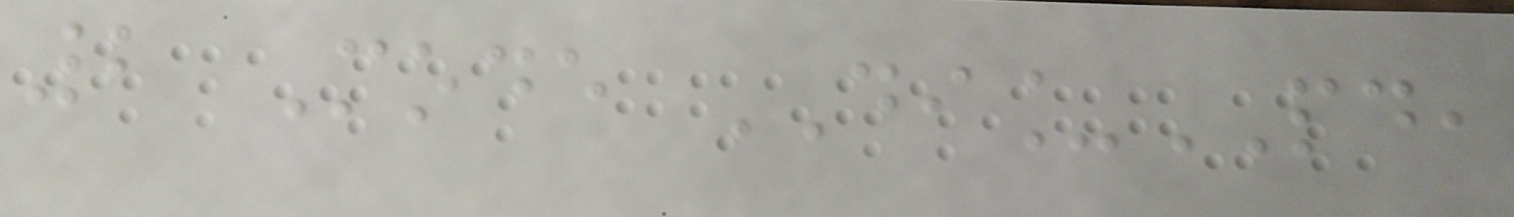2 Mode DI_PD,
